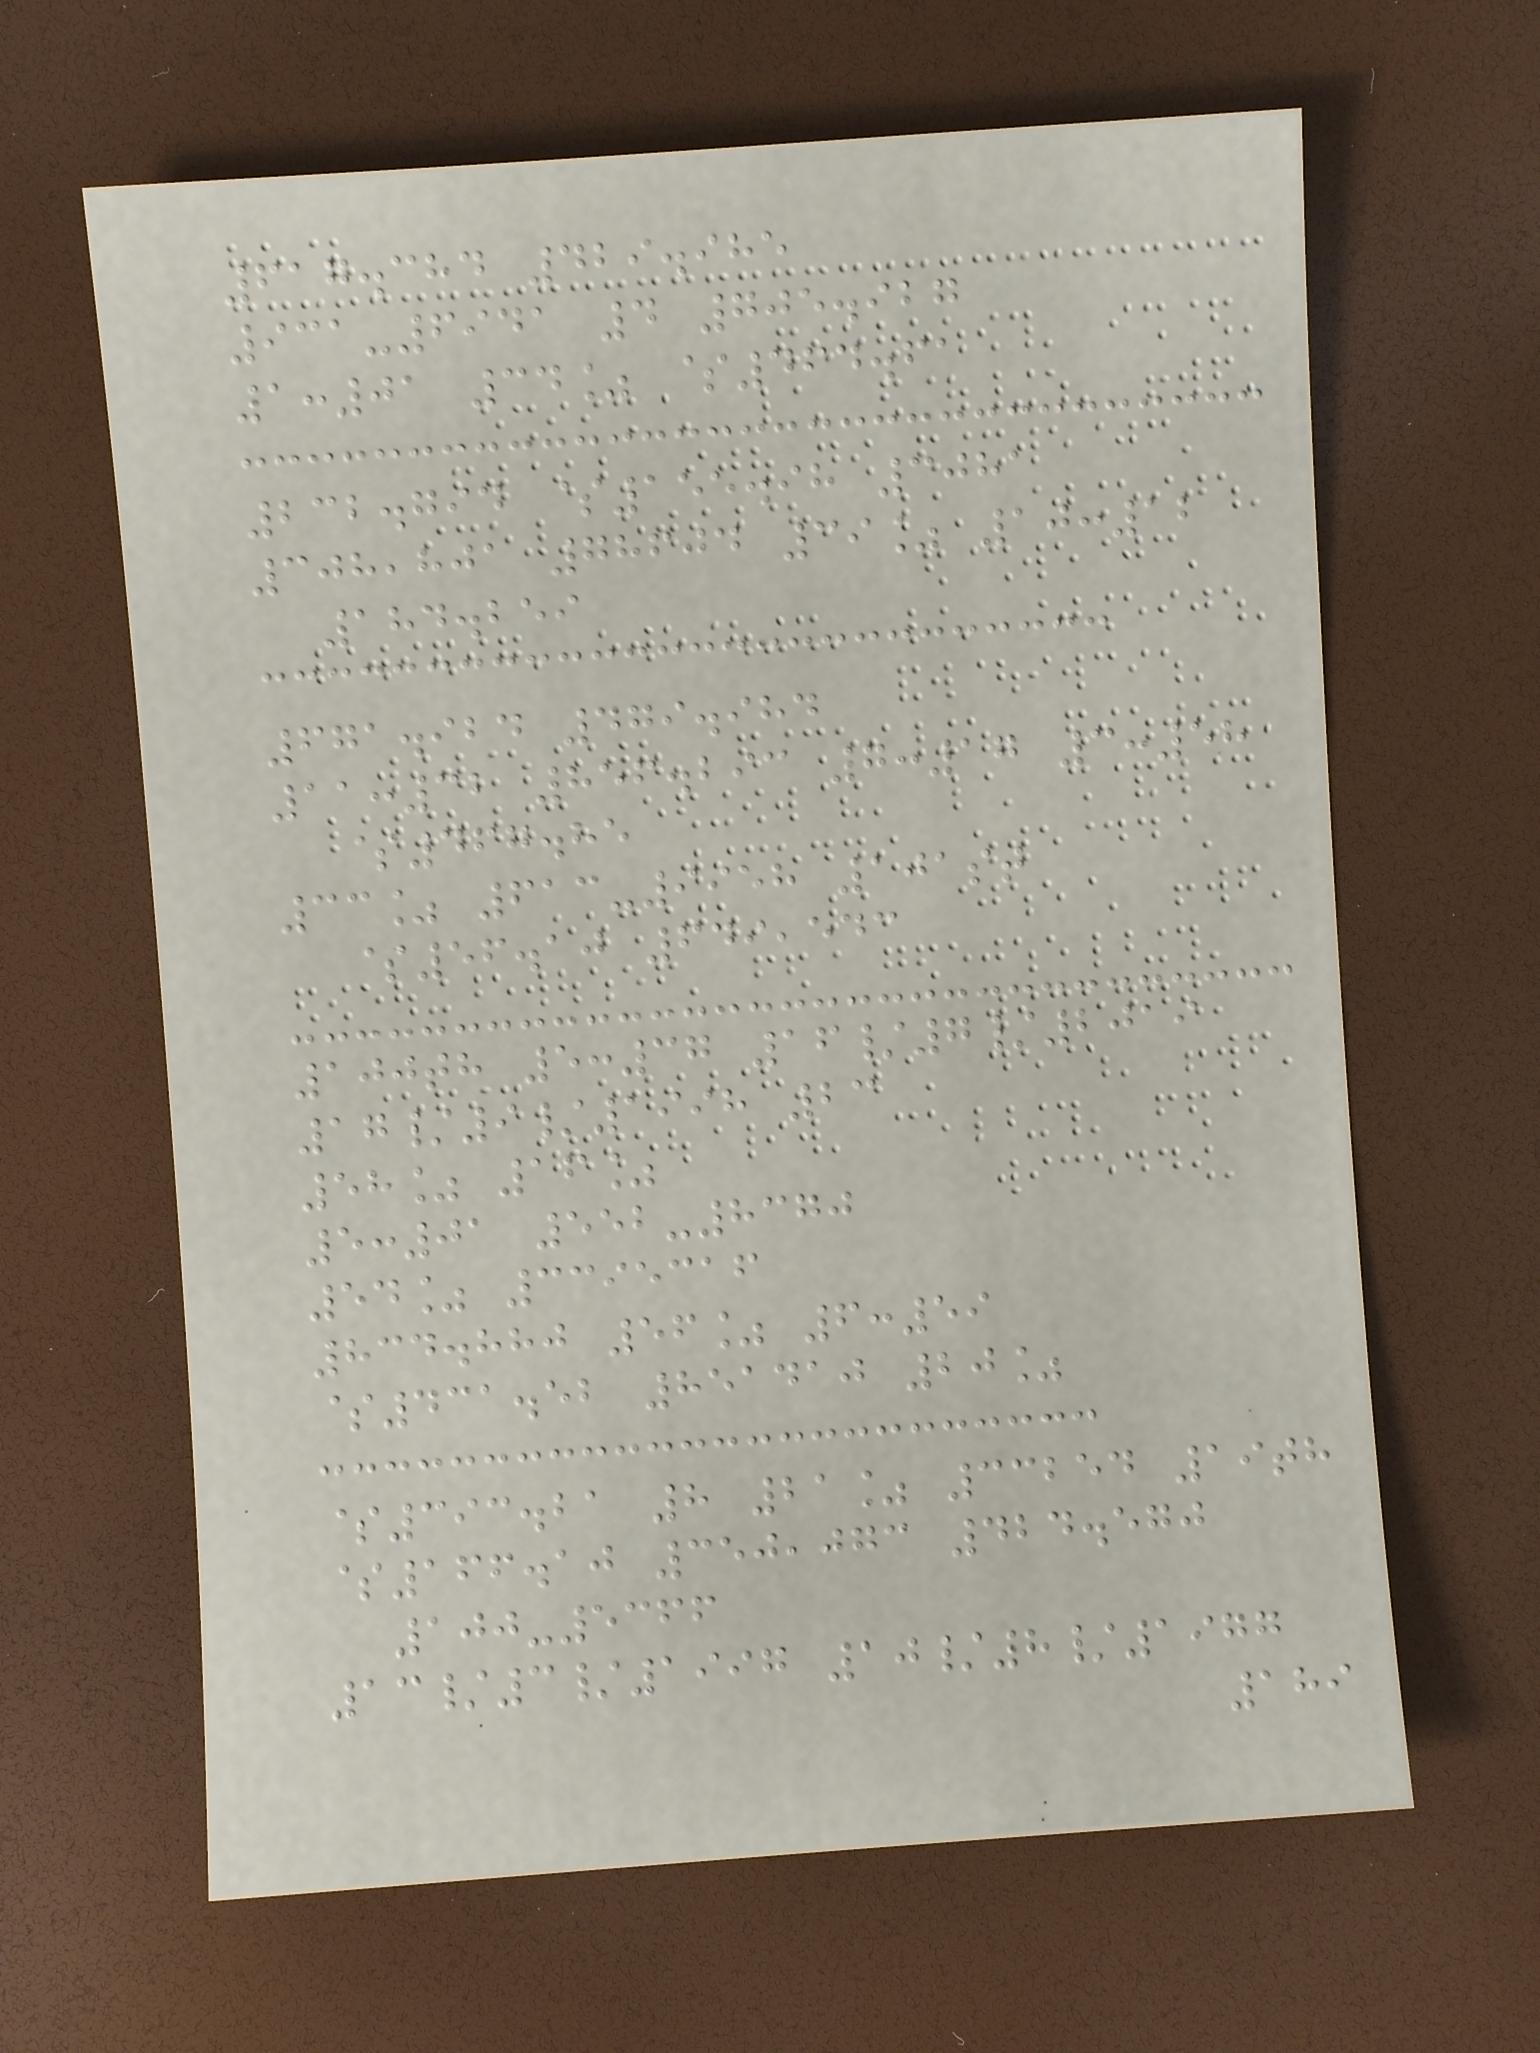617.384 429.985
931-6941 4 705.927
1:01 34% $464.61
232.794 $155.98 3081
308,801 78604 39% 10:12
184.259
671.924 479.984
11:32 856.293 7:17 3:58
$467.85
33% 613-9958 101st
$56.10 649,543
100th 5:37 16/7/2019
17/9/1998 23
58% 16%
5:01 552-8370
54% 3395316
834.880 56% 6:59
$431.52 851410 20%
$393.21 8 21% 33254 19th
$166.10 350,073 424.570
100-5366
13/3/1997 10/8/1977
189
